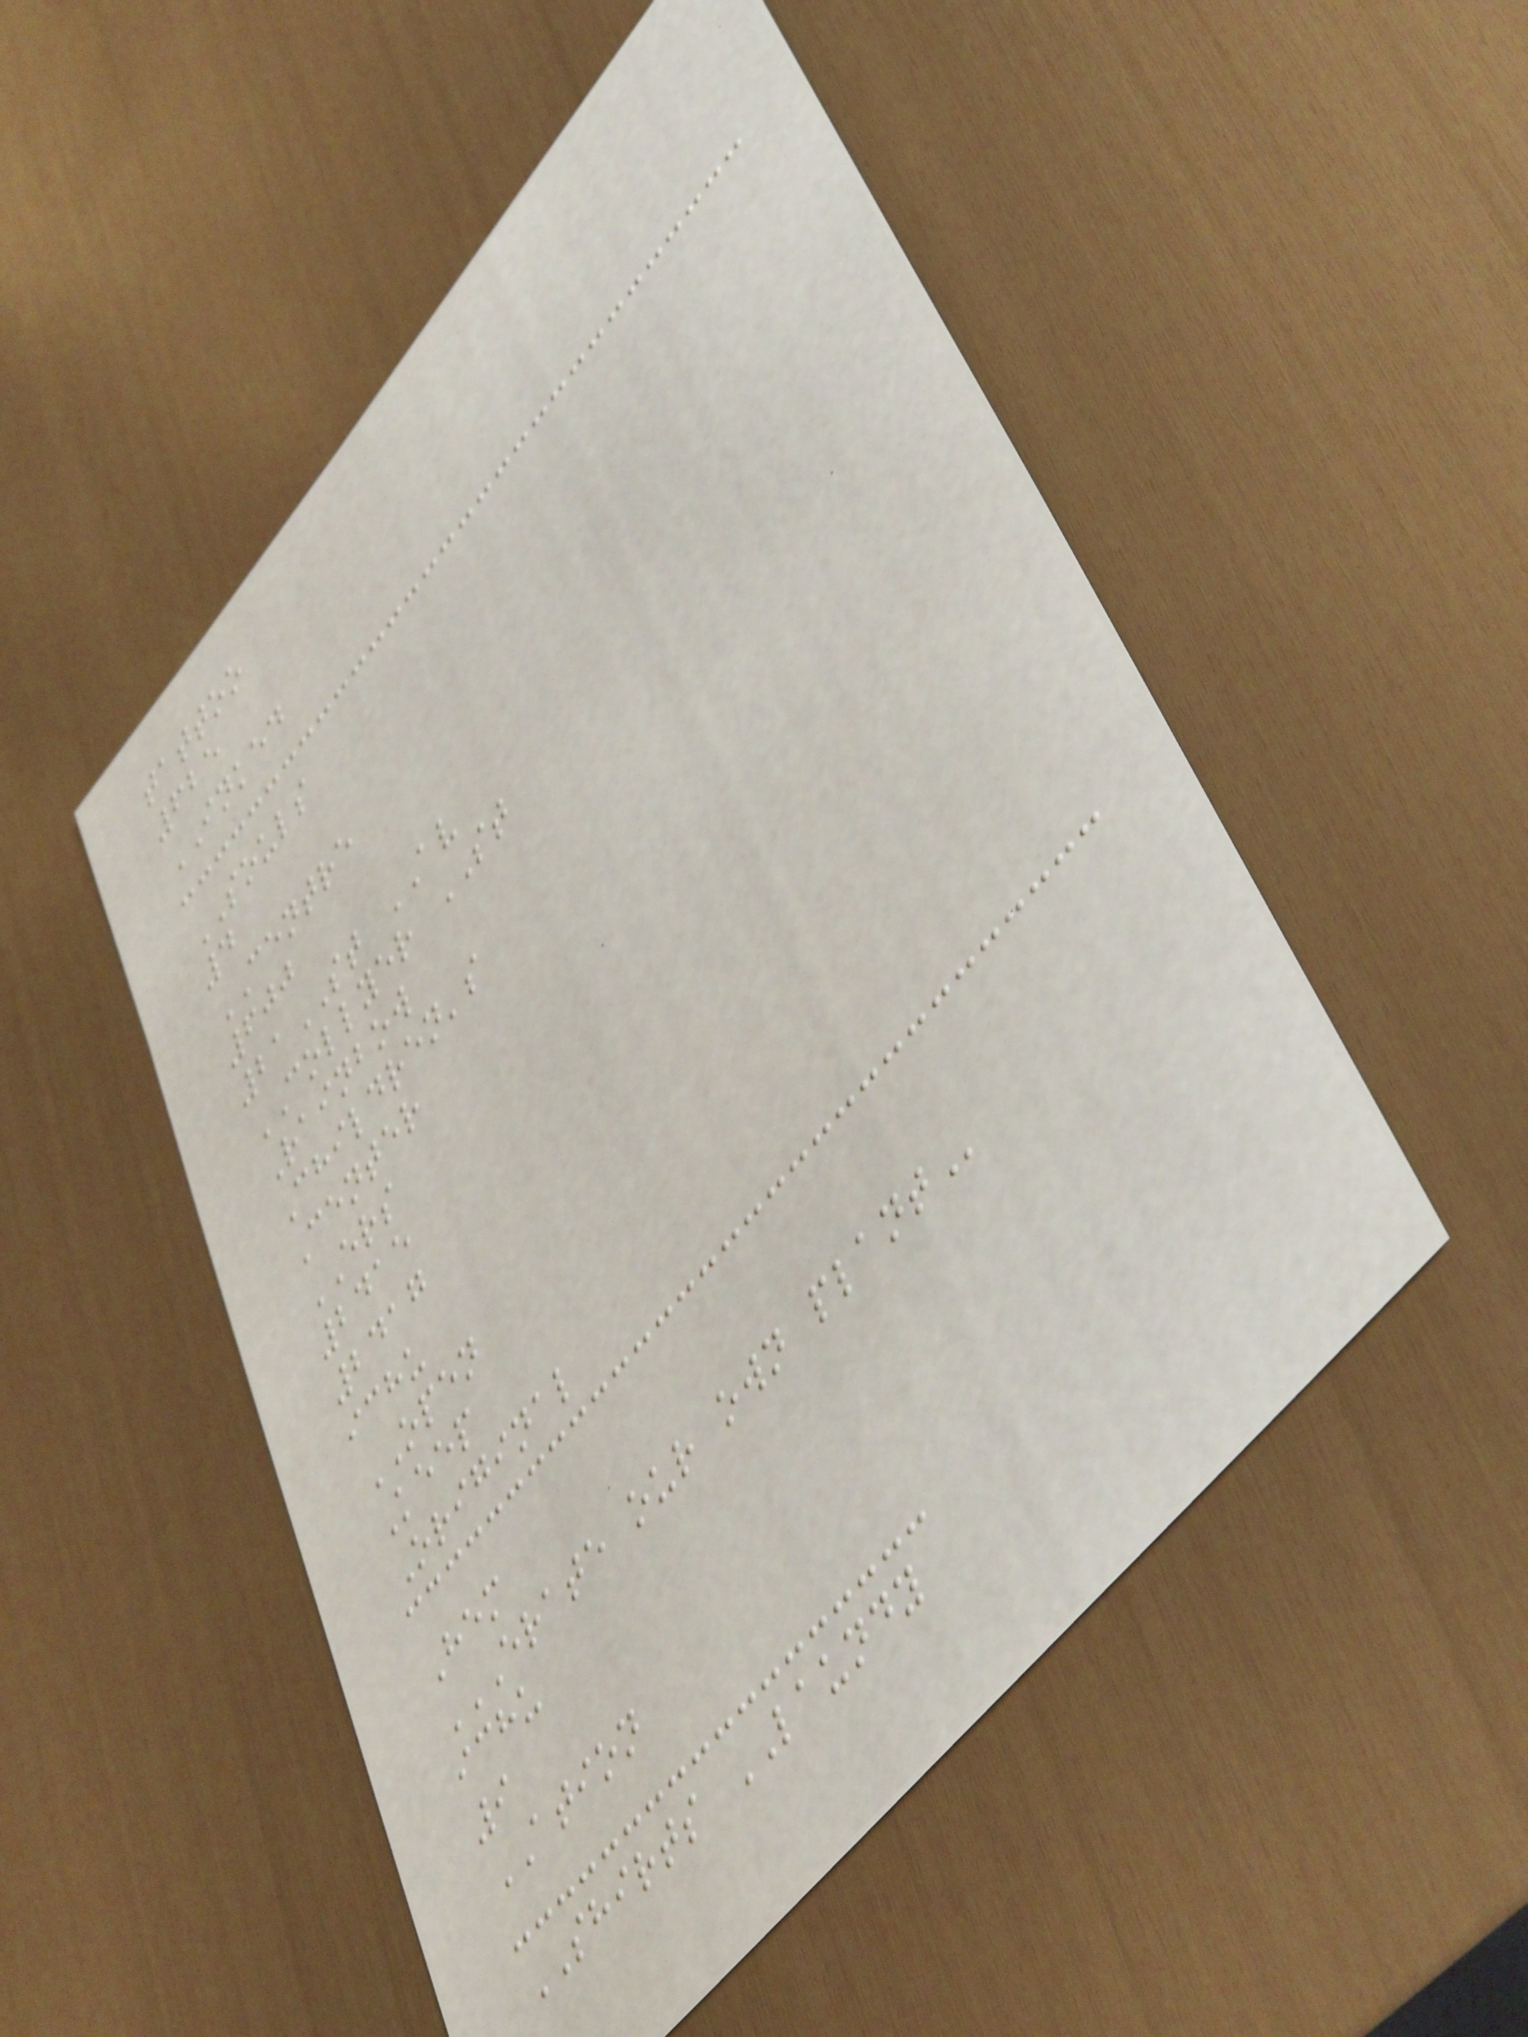tattoo
625
INKED
SOULS
4
CENTRE
600
21ST AV
COLLYER ST
Rainbow
Children's
Center
ERS
2415
2417
ichu
OPEN
Keep
Original
Hem
ERATE OUR OWN PLANT
ichu
9
ATION
SHIRTS LAUNDY
